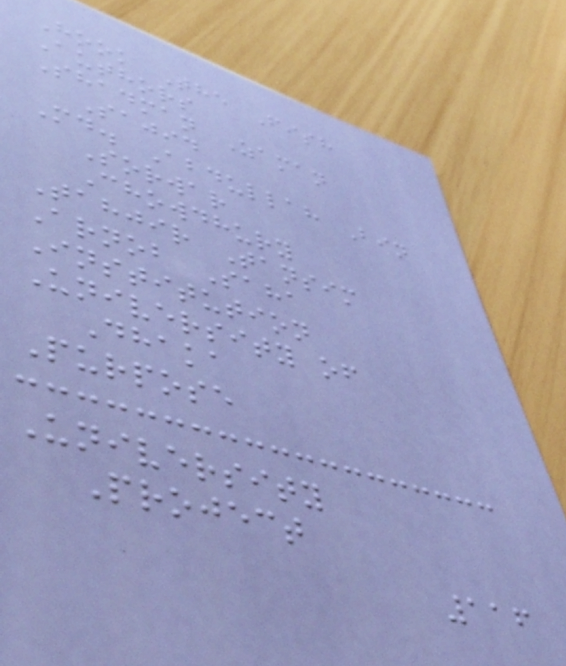Hook The Fish
Authors
Shadman Zaman
Sajid
Md. Abdullah Bin
Sorwar
Chowdhury
Tahjir Tansim
Arnob Saha
Institution
University of
Dhaka
Purpose
University
Project
116
